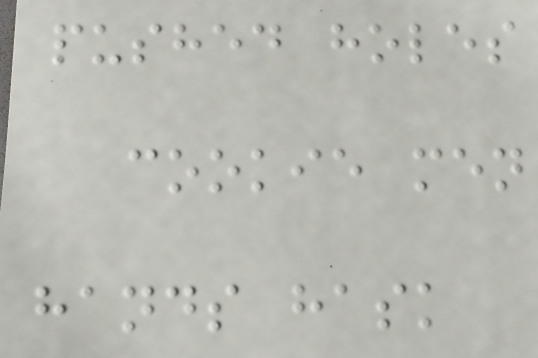pushed holes
cookie men
hands hask
